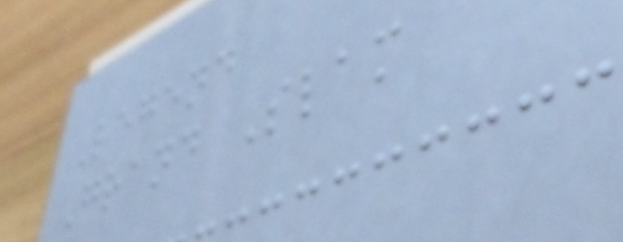Legend
Grand Slam
